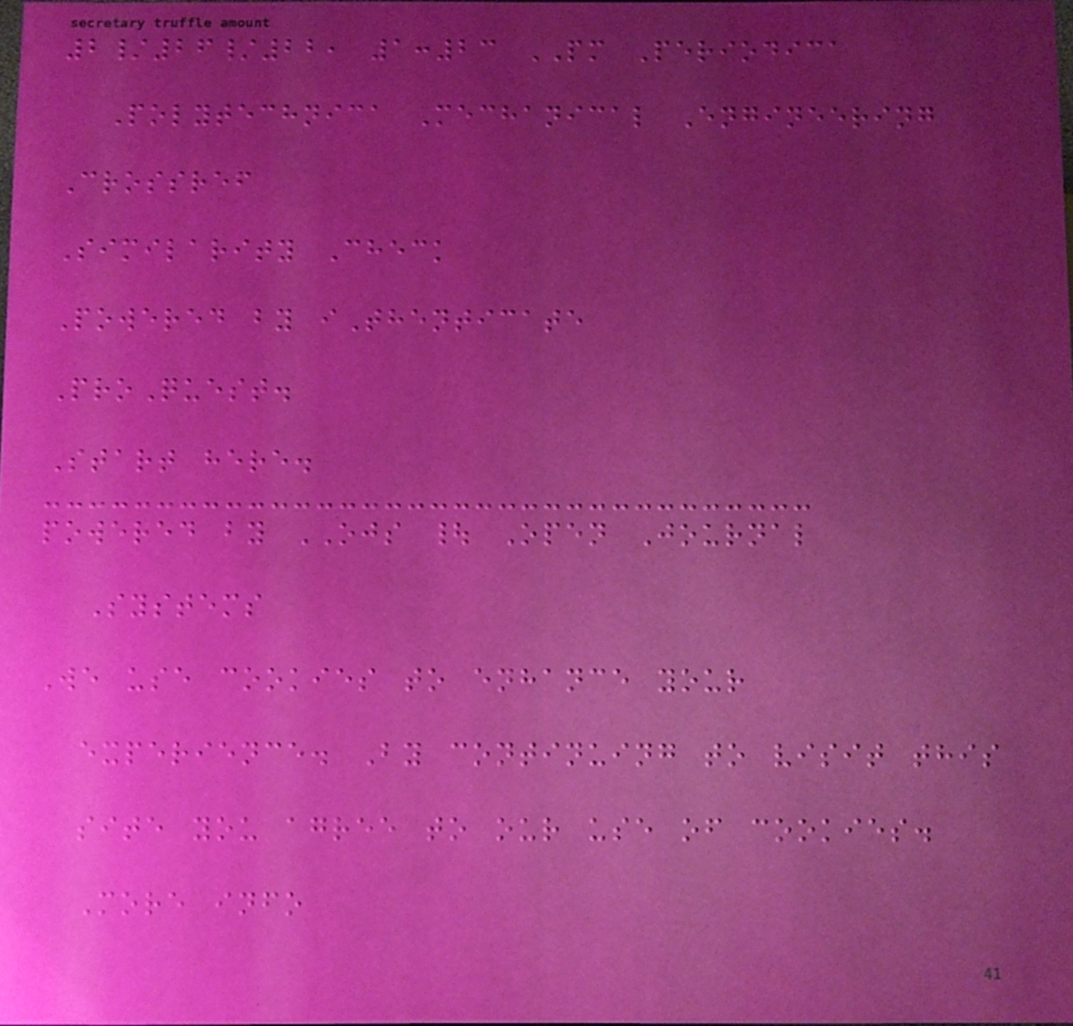2/26/22, 1:23 PM Periodica
Polytechnica Mechanical Engineering
Crossref
Similarity Check
Powered by iThenticate
ProQuest.
Start here.
powered by OJS | Open Journal
Systems
We use cookies to enhance your
experience. By continuing to visit this
site you agree to our use of cookies.
More info
